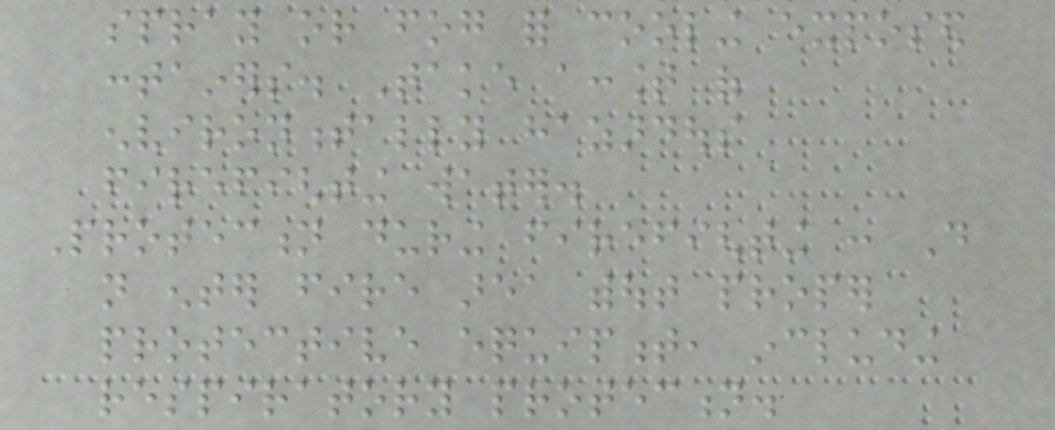spray or fog for cooling exposed
containers. Take account of
environmentally hazardous
firefighting water.
Protection during firefighting : Do
not enter fire area without proper
protective equipment, including
respiratory protection.
